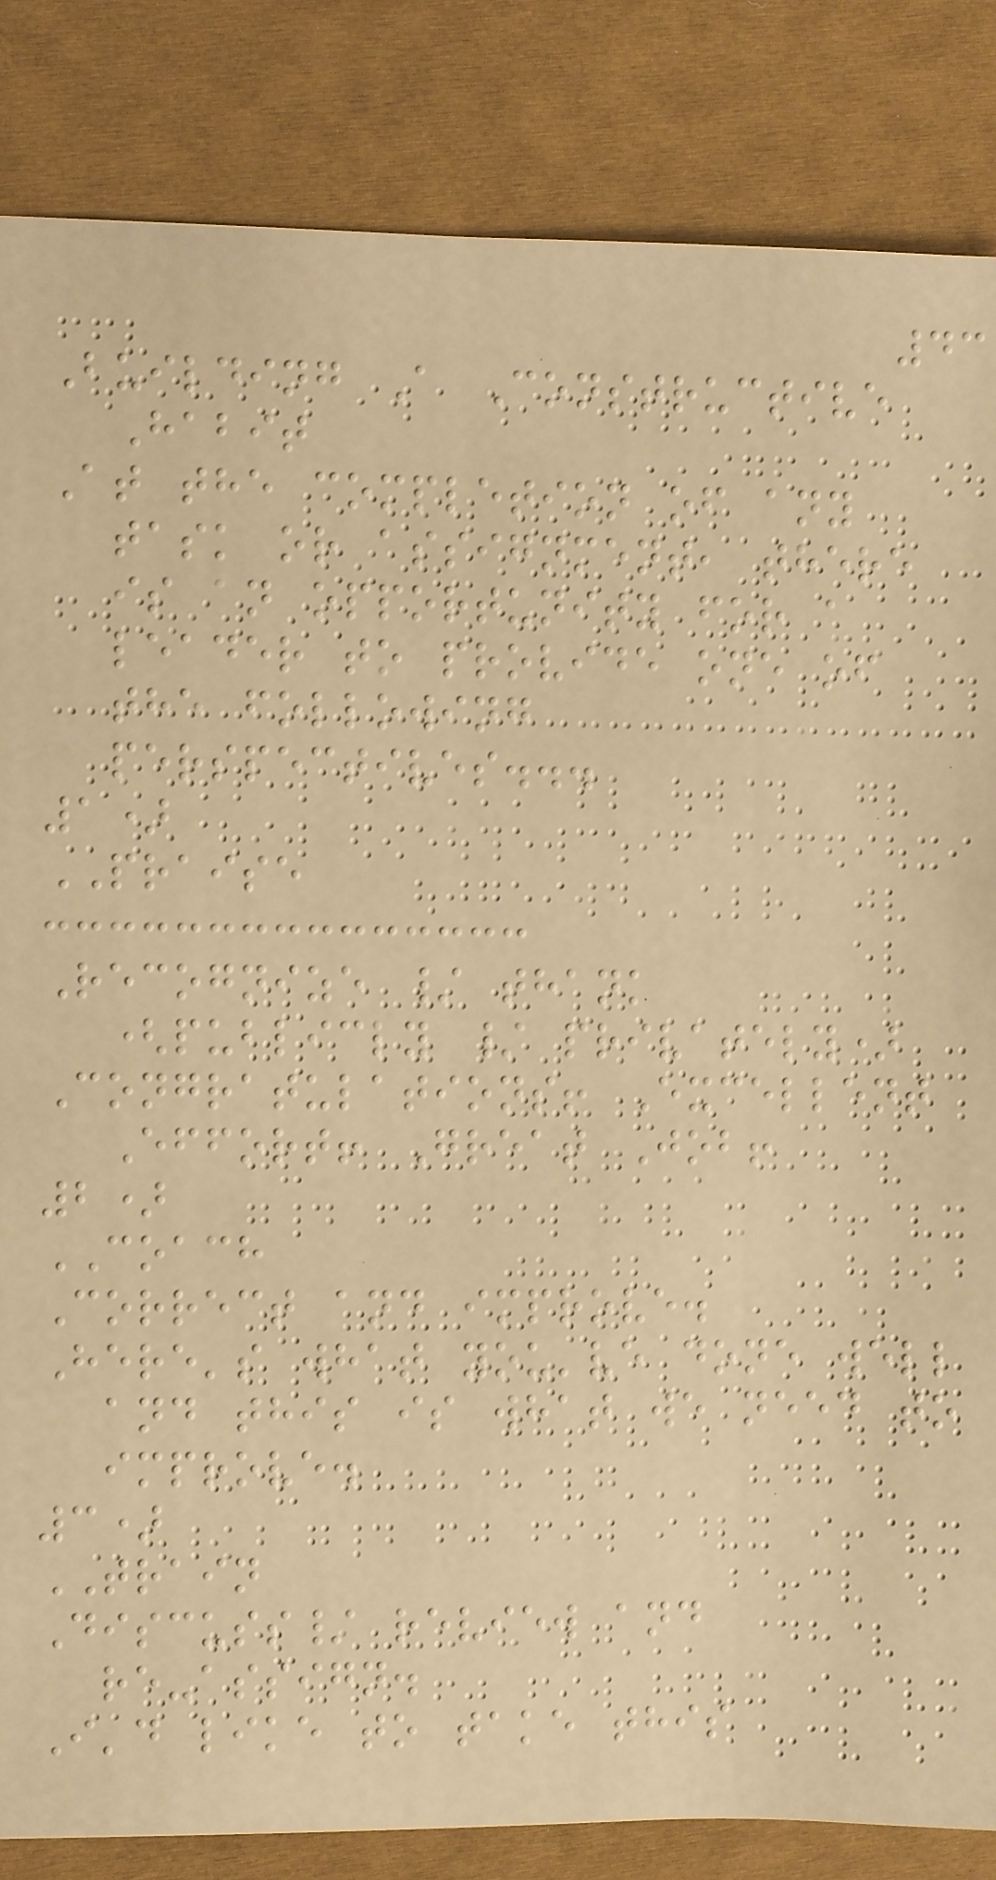43
Building A Constructive
Habit
At the completion of any
task or assignment, there
is an opportunity for a
leader to provide one of
the following
perspectives...
1)
PRAISE
Recognize / thank
(publicly / privately)
Congratulations! Excellent
Effort! Great Job!
2)
COACH
Correct and improve.
Here's what you've done well
and this is what we need to
improve.
3)
TRAIN
Discuss/ review and
re-assign.
I'd like to take this
